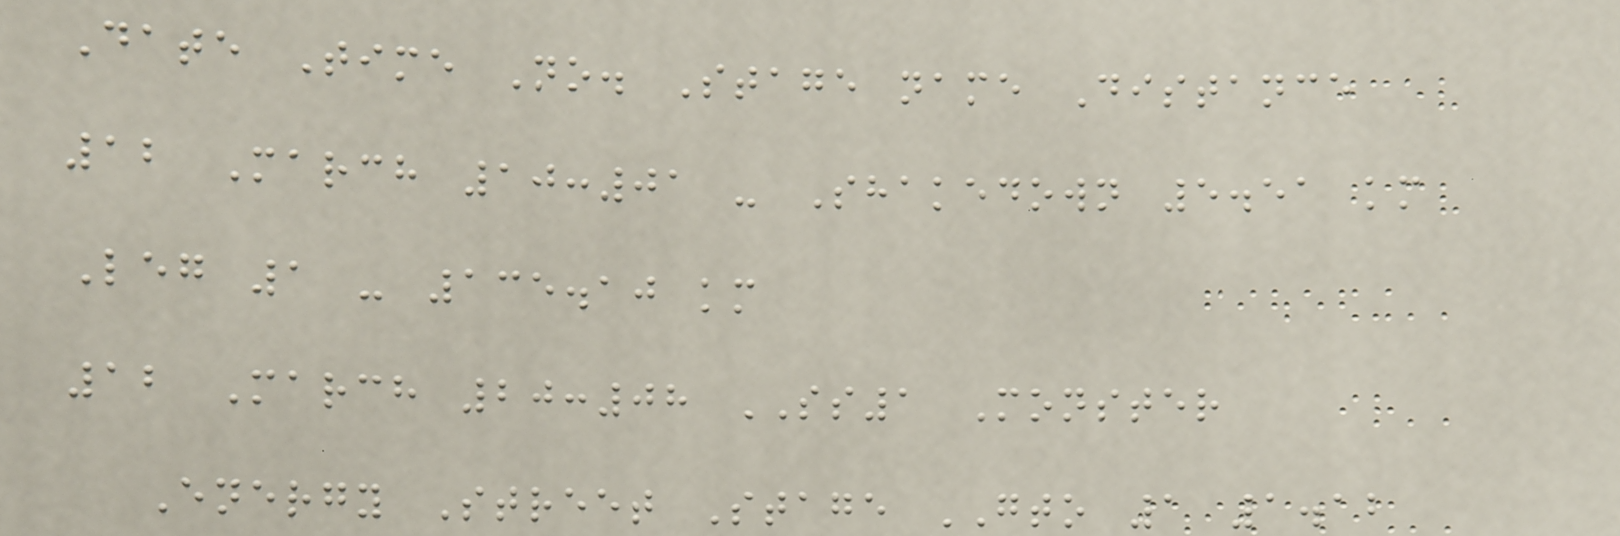Date Time No. Stage name Distance
12 March 10:01 - Shakedown 5.51 km
Leg 1 - 135.10 km
12 March 20:08 SS1 Monster
Energy Street Stage GTO 1 1.12
